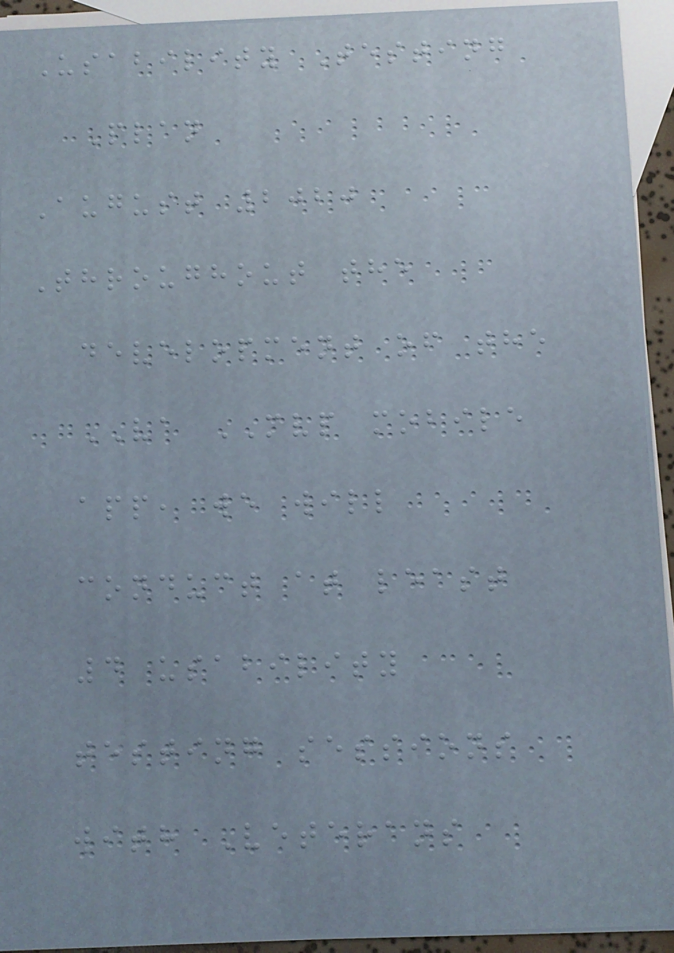Usability Testing
Plan
August 2020
Throughout the
development of the
VA MVP mobile
app, we will
conduct at least
4 usability
testing sessions
with Veterans
